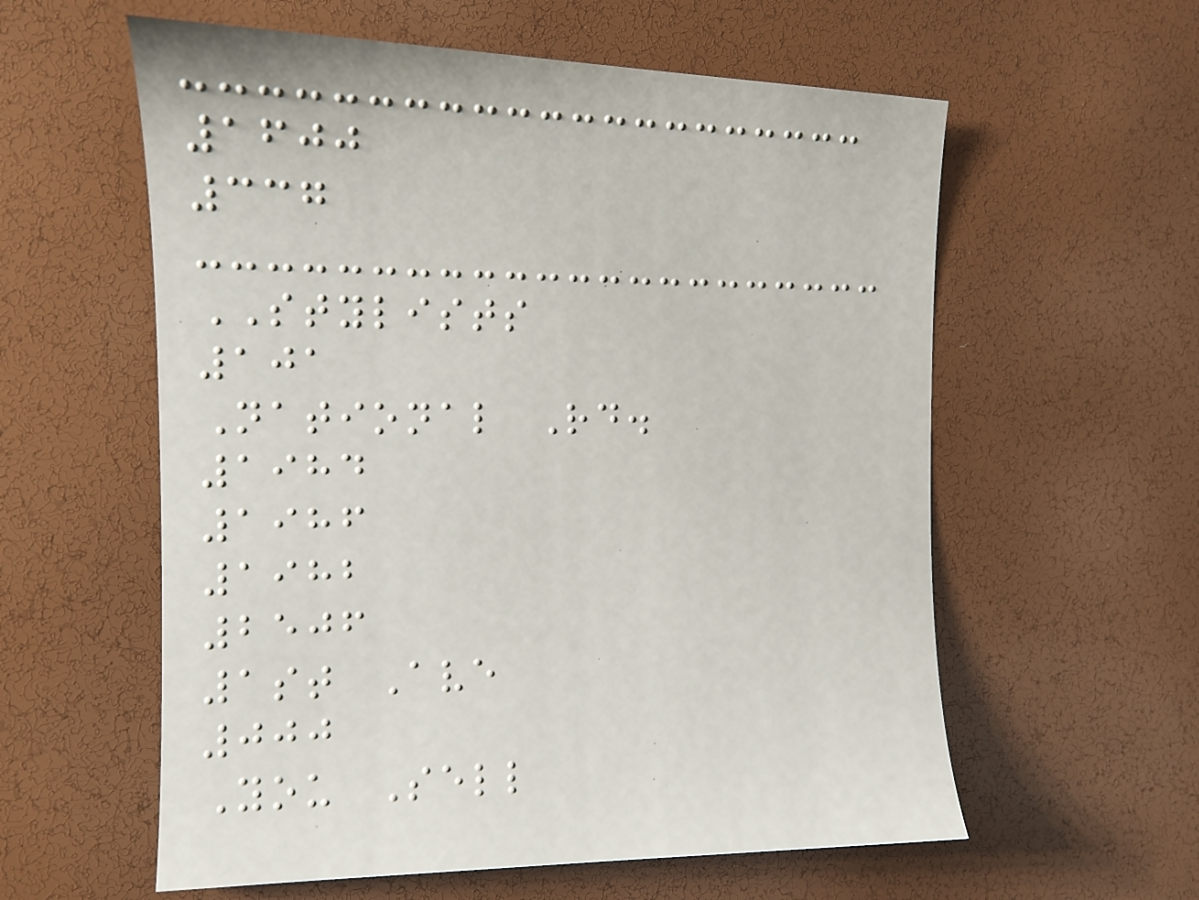1600
337
STYLISTS
101
National Rd.
1984
1986
1982
2506
1st Ave
000
You Sell
